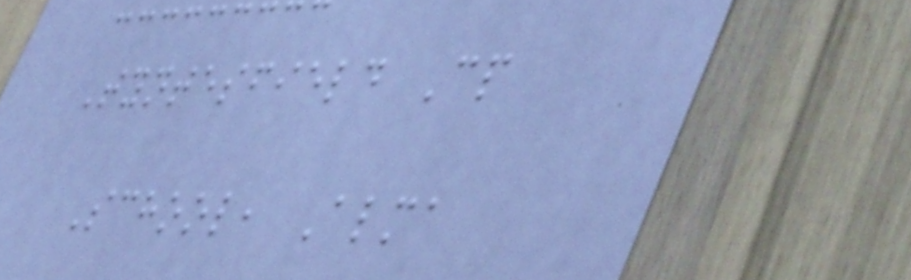Tyntesfield Cp
School, Alma
